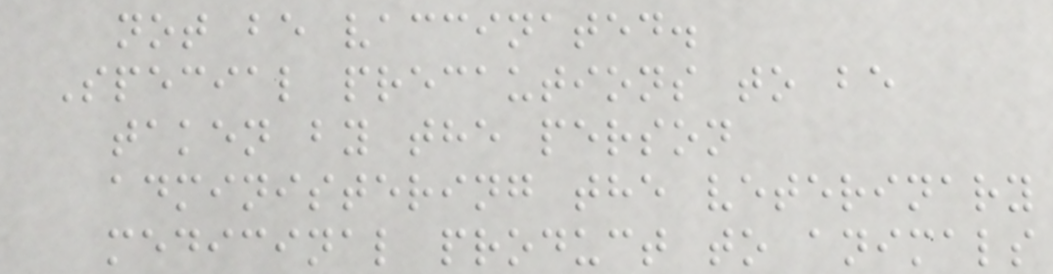not be vaccinated.
Special precautions to be
taken by the person
administering the veterinary
medicinal product to animals
